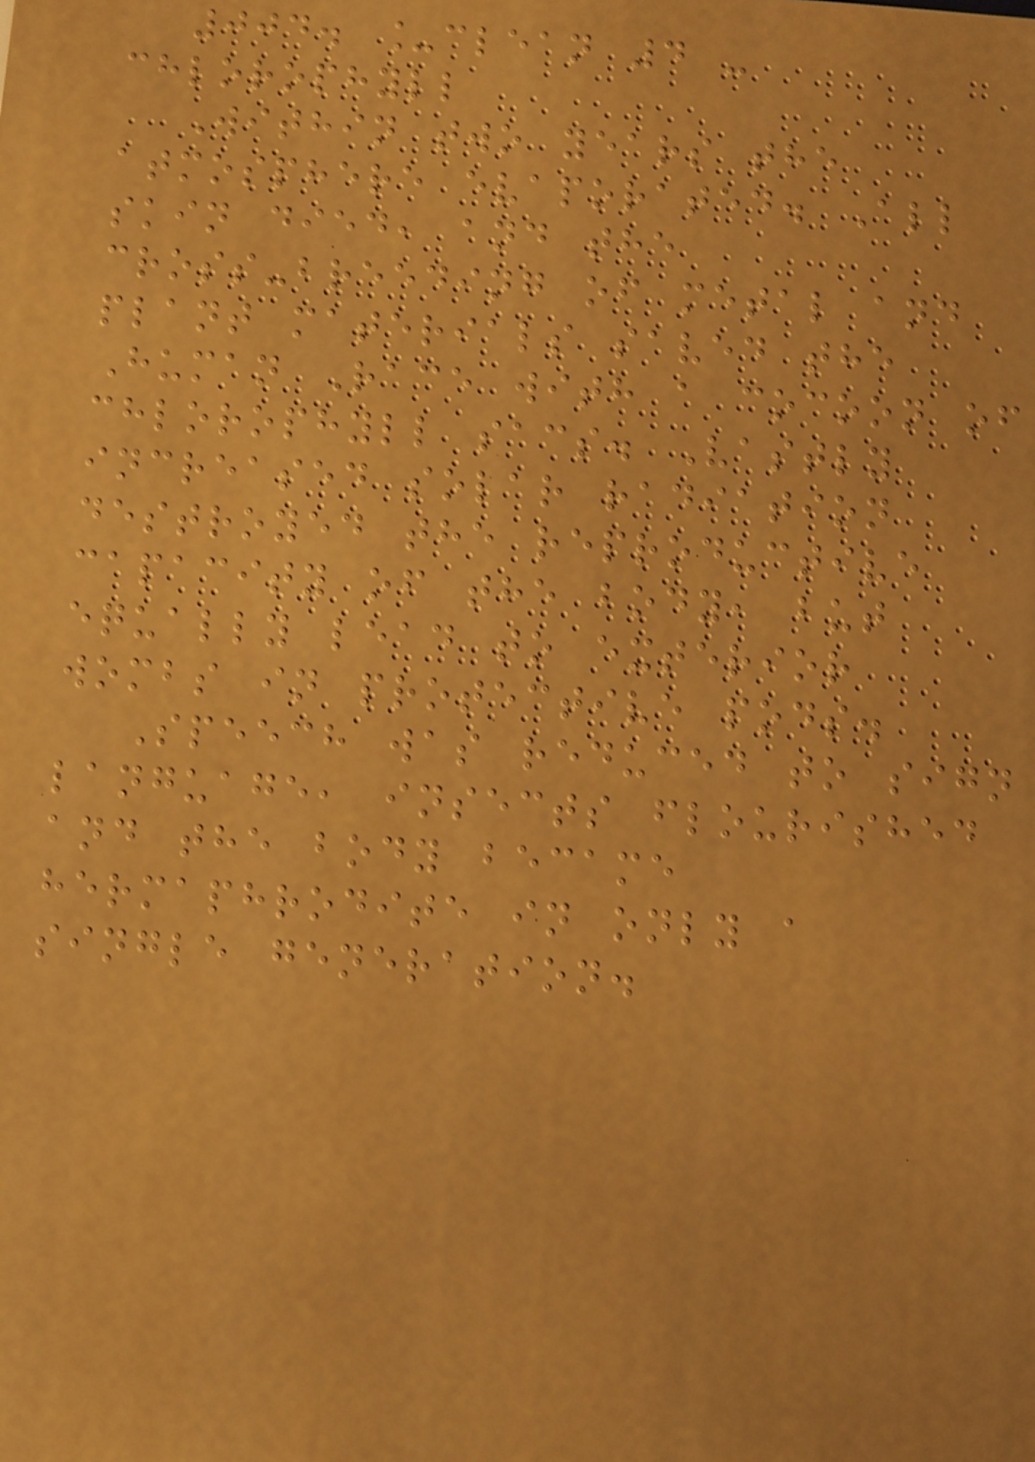004. _clean 4 -
chlorophyll
Within two years the
atmosphere evaporated. All
skin died, and the
cross-breeding of metal and
plant materials saved the
Human Race with a cocoon of
chlorophyll sacs. Vastly
increased solar radiation
destroyed the reproductive
capacity of the body, but
equally lead to exterior
wombs in protective pods.
Speech was reduced to sign
language, insects flourished
and the body became
hermaphrodite in only a
single generation.
